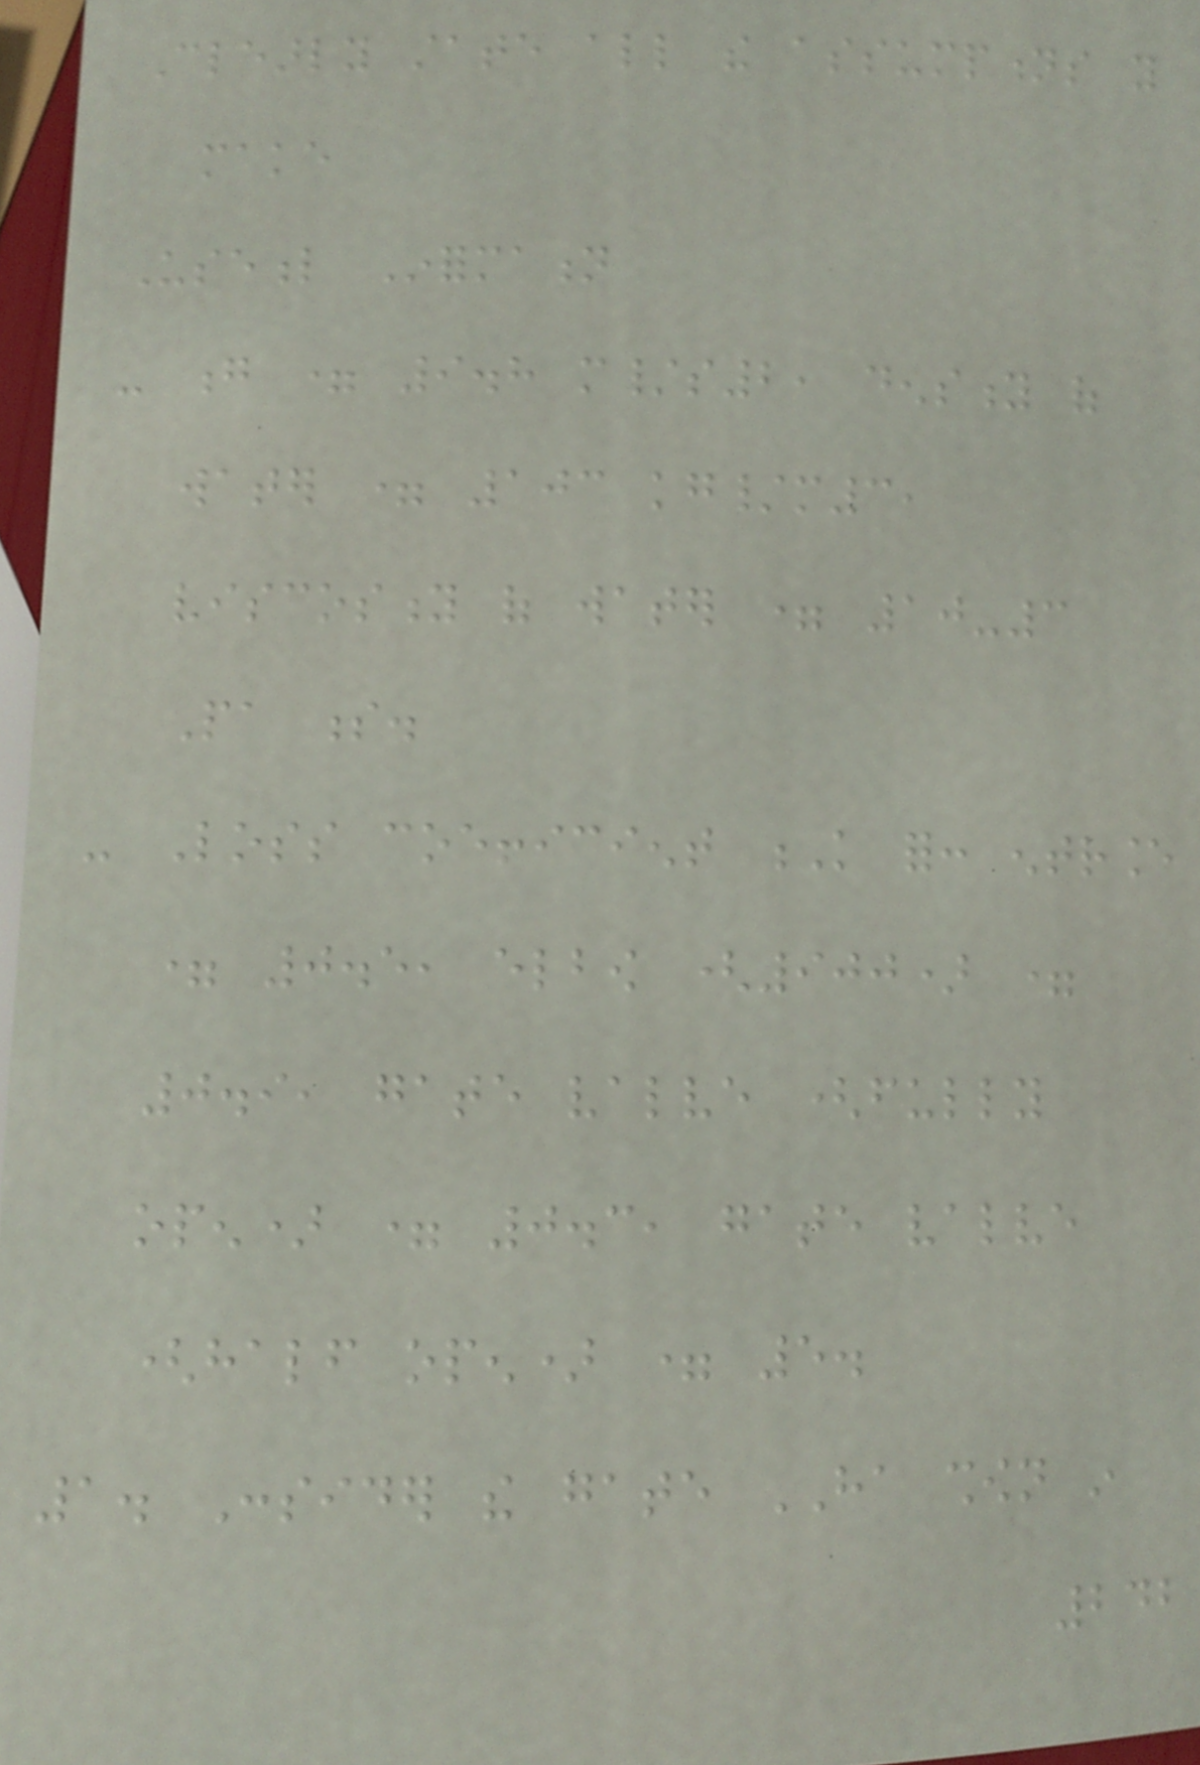Clearly state all the assumptions you
make
Useful Information
- g = 9.8 m/s2, density of
water = 103 kg/m3,
viscosity of water = 10-3
Pa s.
- Loss coefficient K for: entrance
= 0.5, elbow (900) =
0.9, gate valve (fully
open) = 0.3, gate valve
(half open) = 5.
1. Consider the gate HA shown in
242
